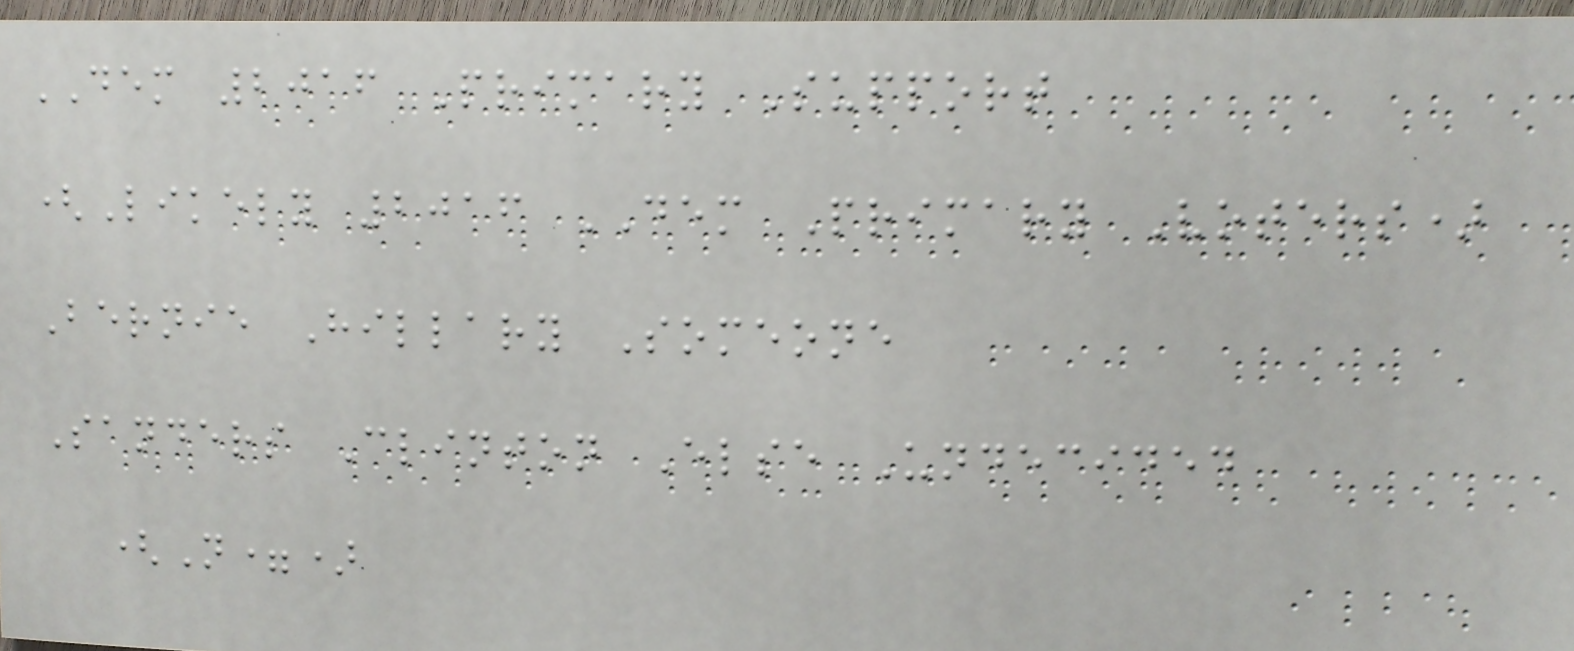DEM 2016 Primary Support
(Likely 2016 DEM Primary Voters)
Bernie Hillary Someone
Sanders Clinton Else Undecided
(N=)
